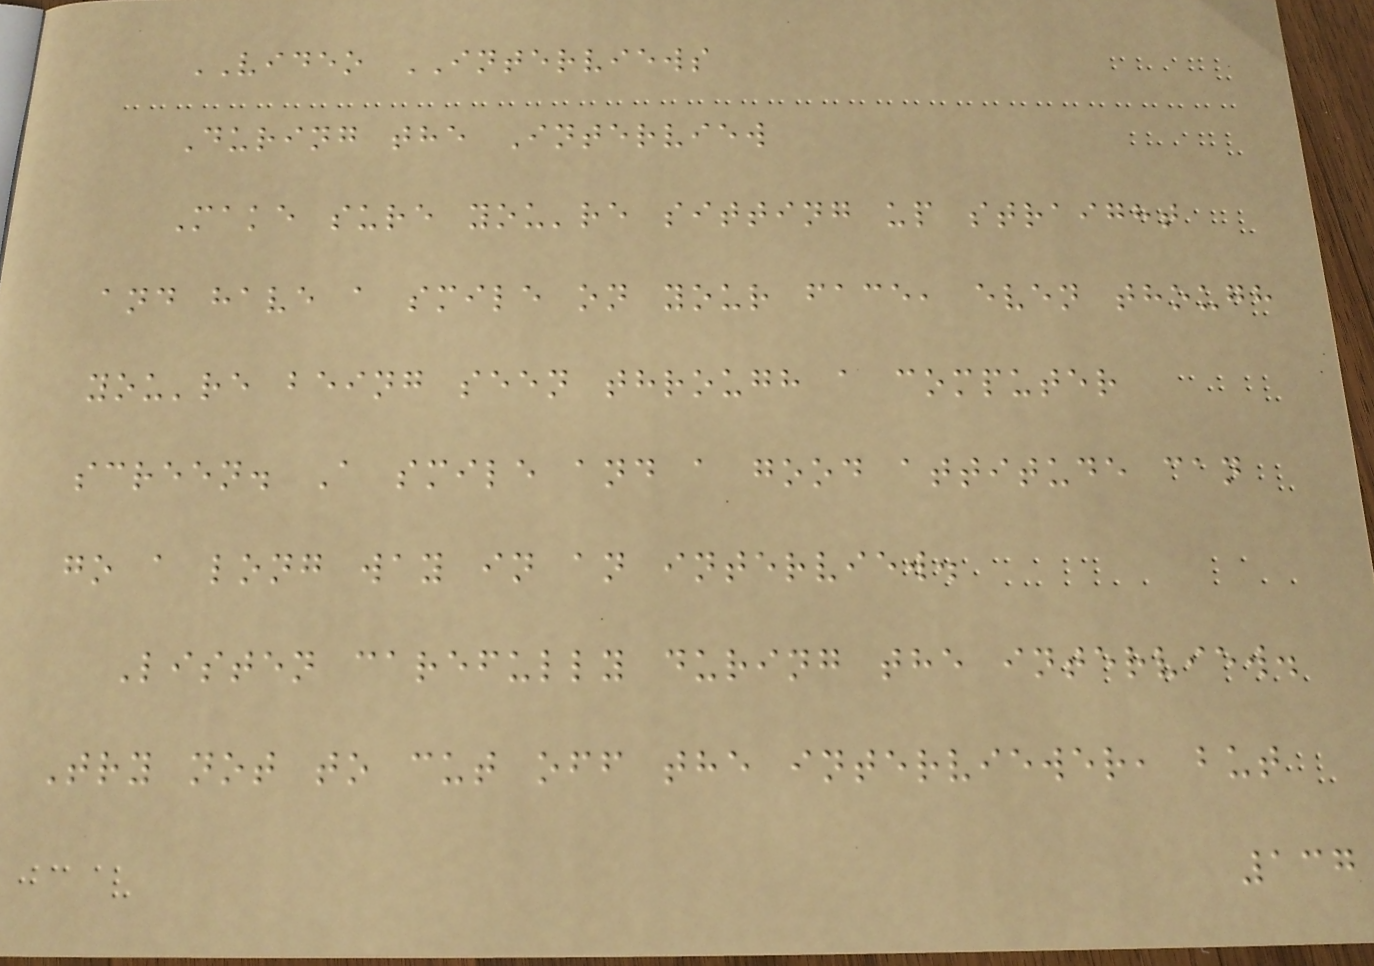VIDEO INTERVIEWS
During the Interview
Make sure you're sitting up straight
and have a smile on your face, even though
you're being seen through a computer
screen. A smile and a good attitude can
go a long way in an interview.
Listen carefully during the interview.
Try not to cut off the interviewer, but
137
